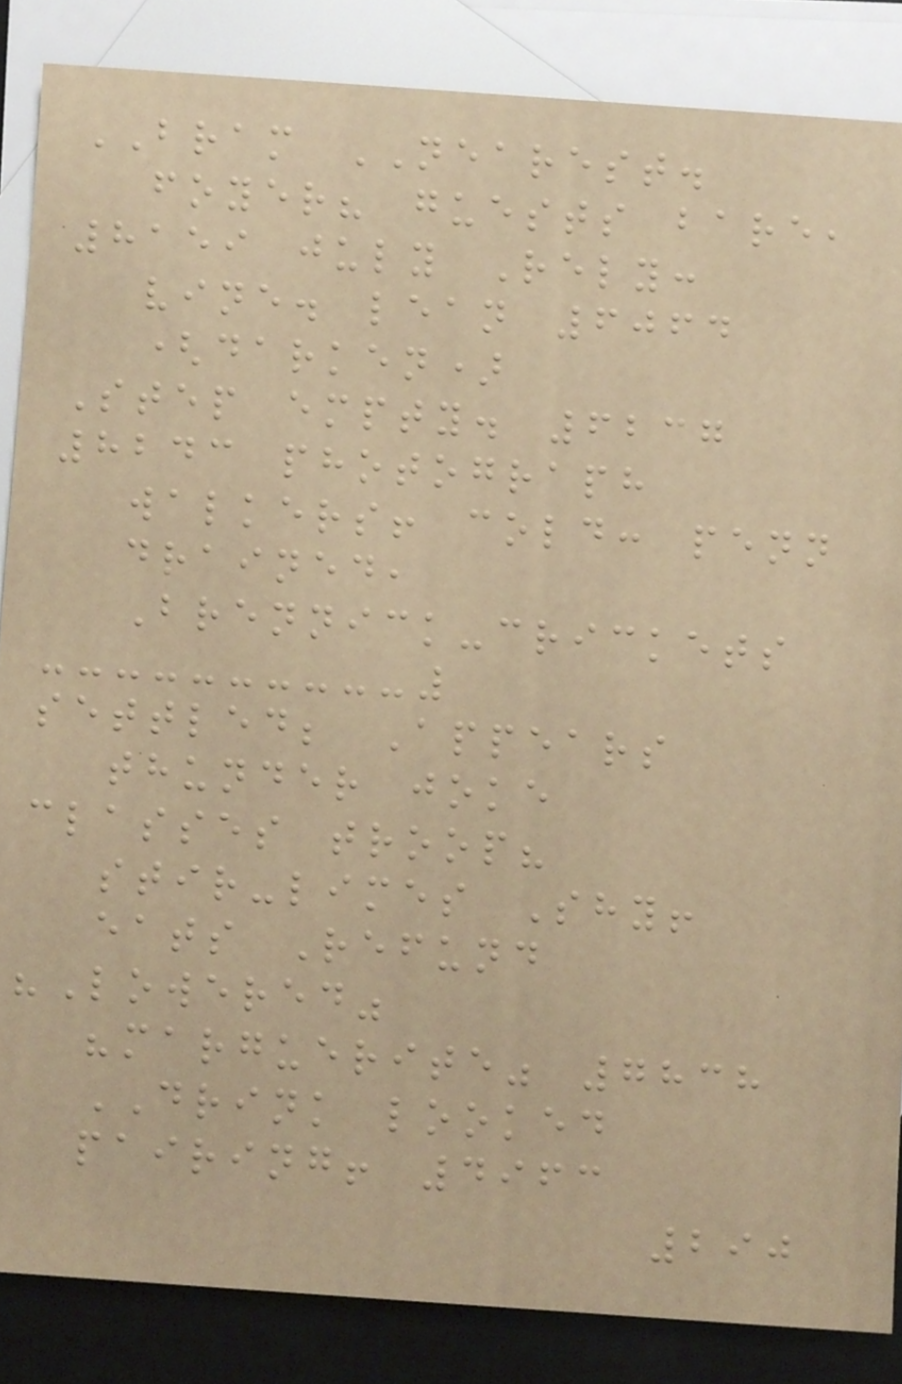BRAM NEAREST.
foyer? guests bare,
8159 july Rely:
vine. lean 6064
(darken)
Step empty. 6237
8243 photograph
walkers! cold: penn
drained,
Brennick-crickets
settled; Appears
thunder joke
classes troop?
stir-limes Shy!
eats Refund
"Lowered"
"marguerite" 7838
DRINK looked
pairing! 4963
290
